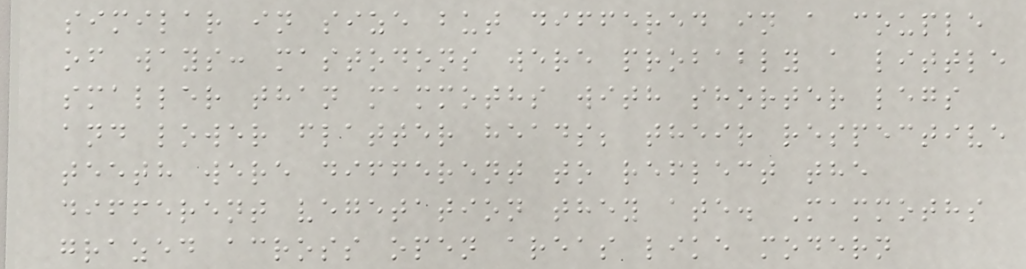similar in size but differed in a couple
of ways: mastodons were probably a little
smaller than mammoths with shorter legs
and lower flatter heads; their respective
teeth were different to reflect the
different vegetation they ate. Mammoths
grazed across open areas like modern
